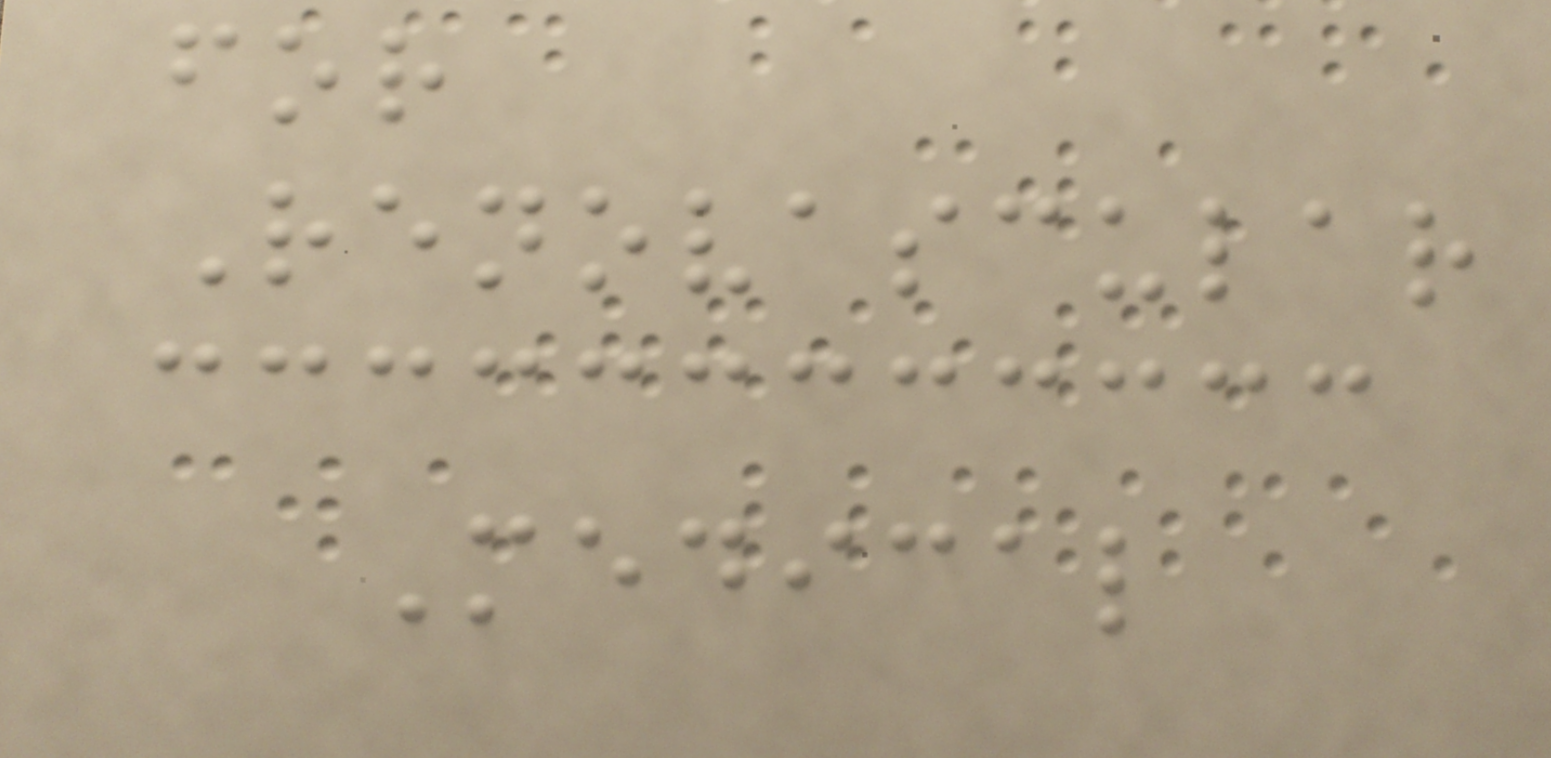for
Renovascular
Medical
